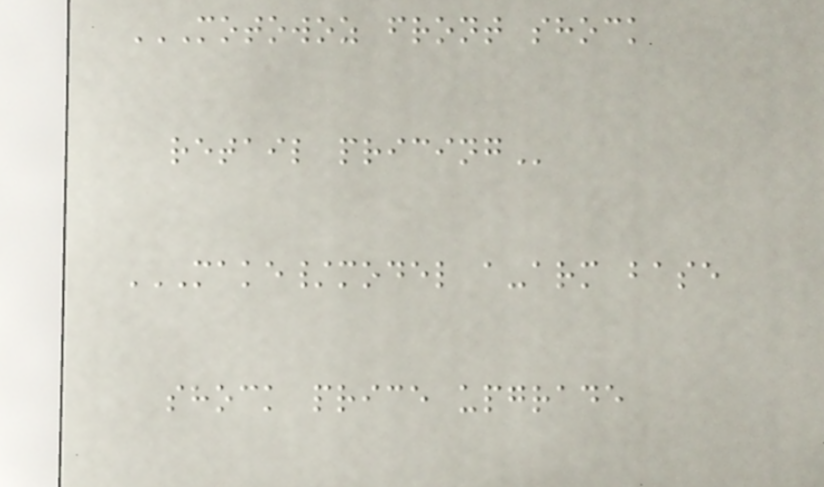MOTOWOZ FRONT SHOCK
RETAIL PRICING
MAKE/MODEL A-ARM BASE
SHOCK PRICE UPGRADE
